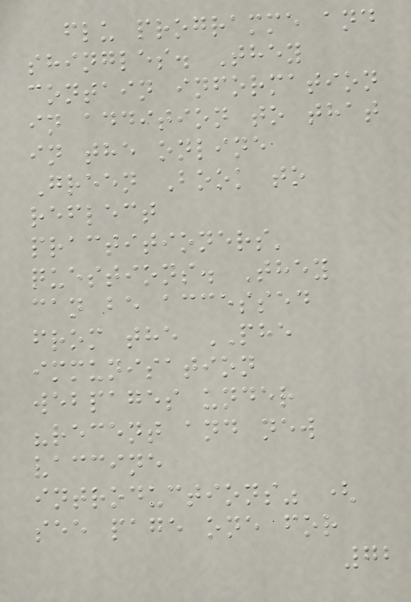flu programme and
shingles. They
contain information
in addition to that
in the online
Green Book to
reflect
practitioners'
questions. They
can be accessed
from the PHE
immunisation
webpages under
"recent and new
vaccine
introductions" (
see page one for
72
